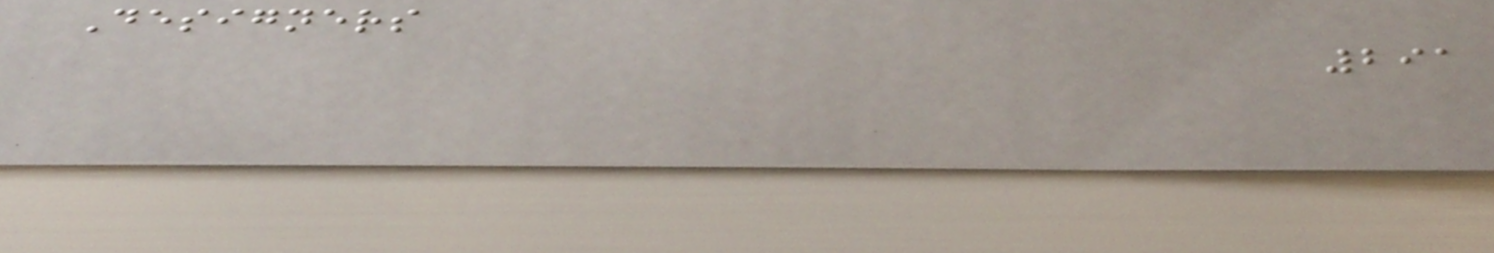Designers
291
